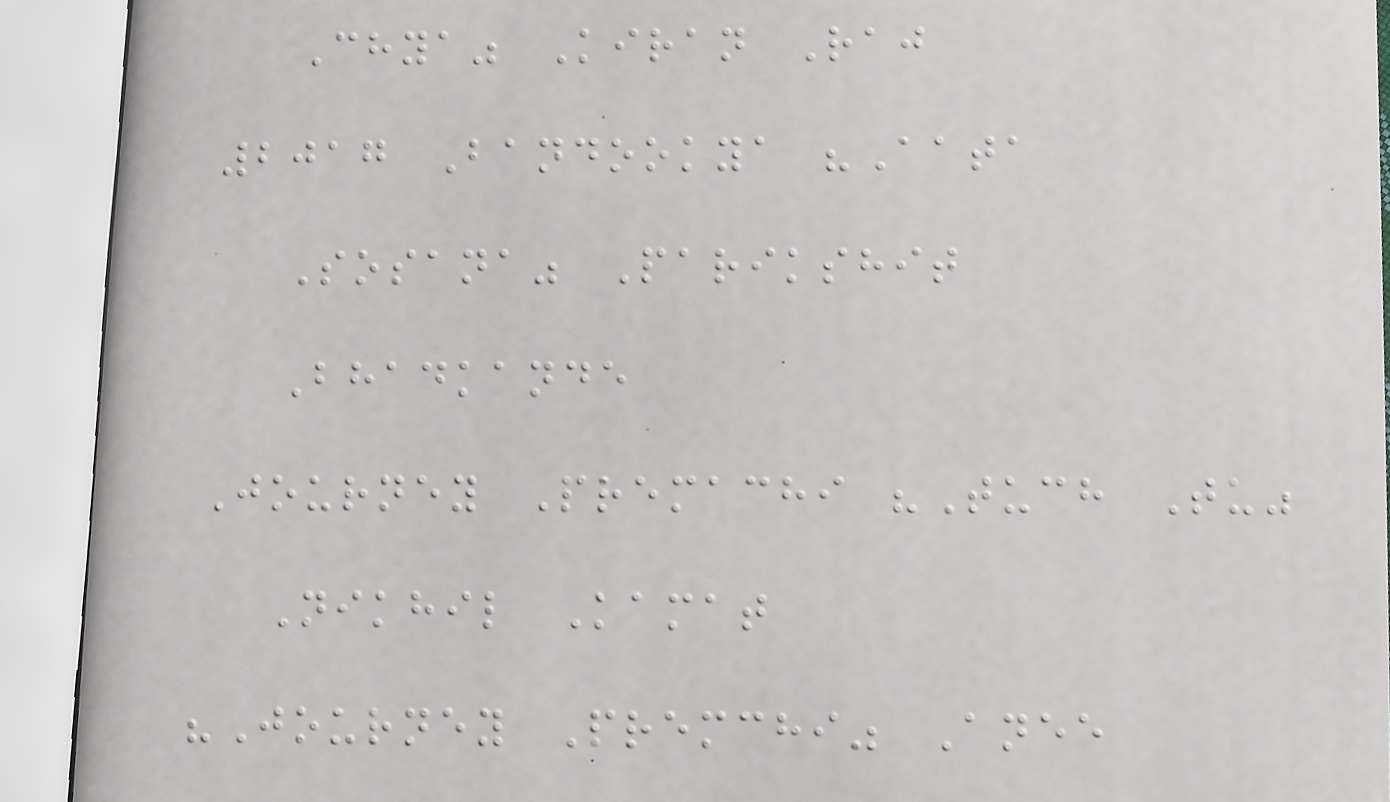Chya" Kiran Raj
2017 Bandookya "Aata
Sosana" Parikshit
Bhadkande
Journey Premachi "Tuch Tu"
Nikhil Kamat
"Journey Premchi" Anee
